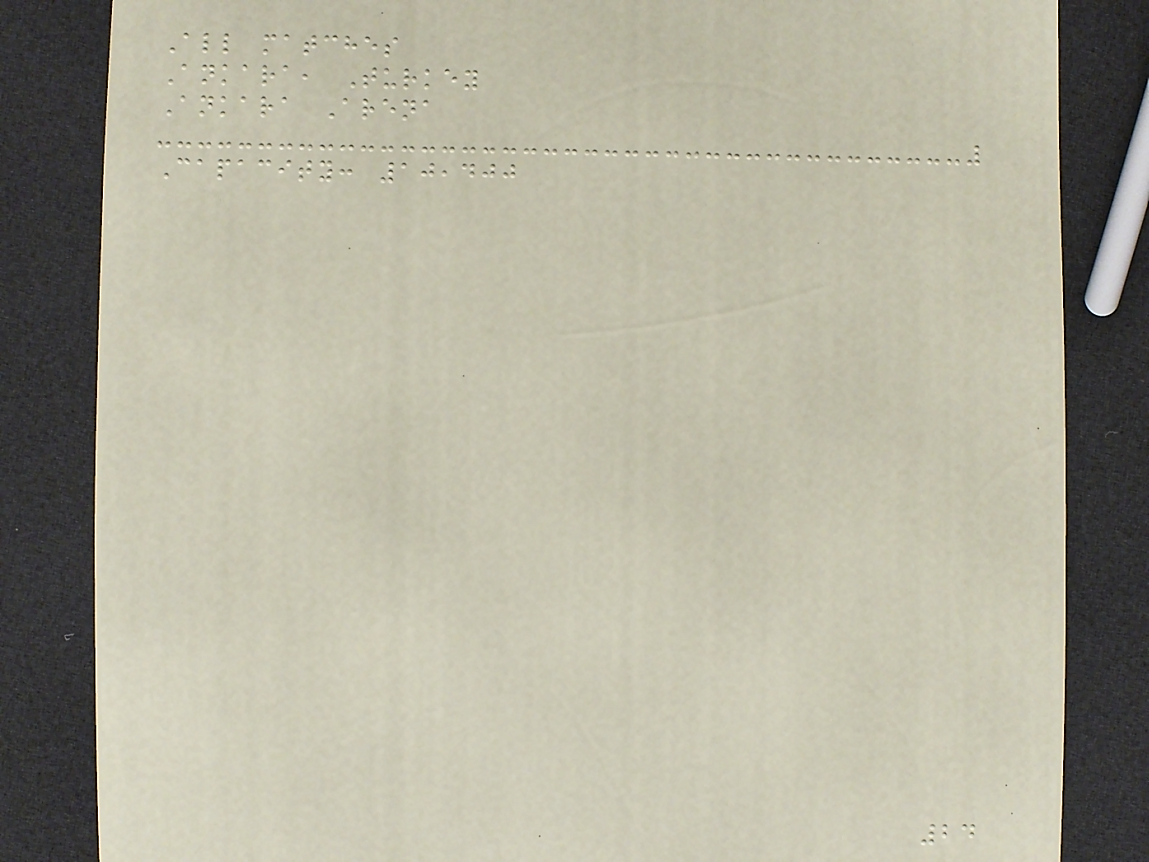All matches
Ankara, Turkey
Ankara Arena
Capacity: 10,400
24
